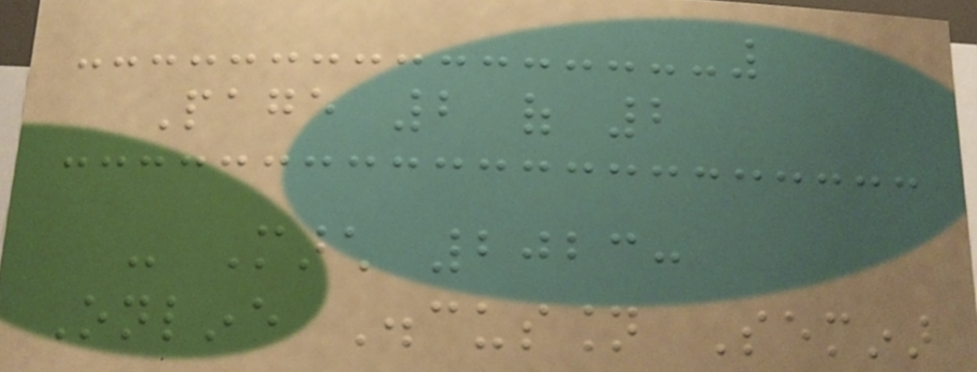Page 2 of 2
- March 2023:
Online Discussion Seminar
